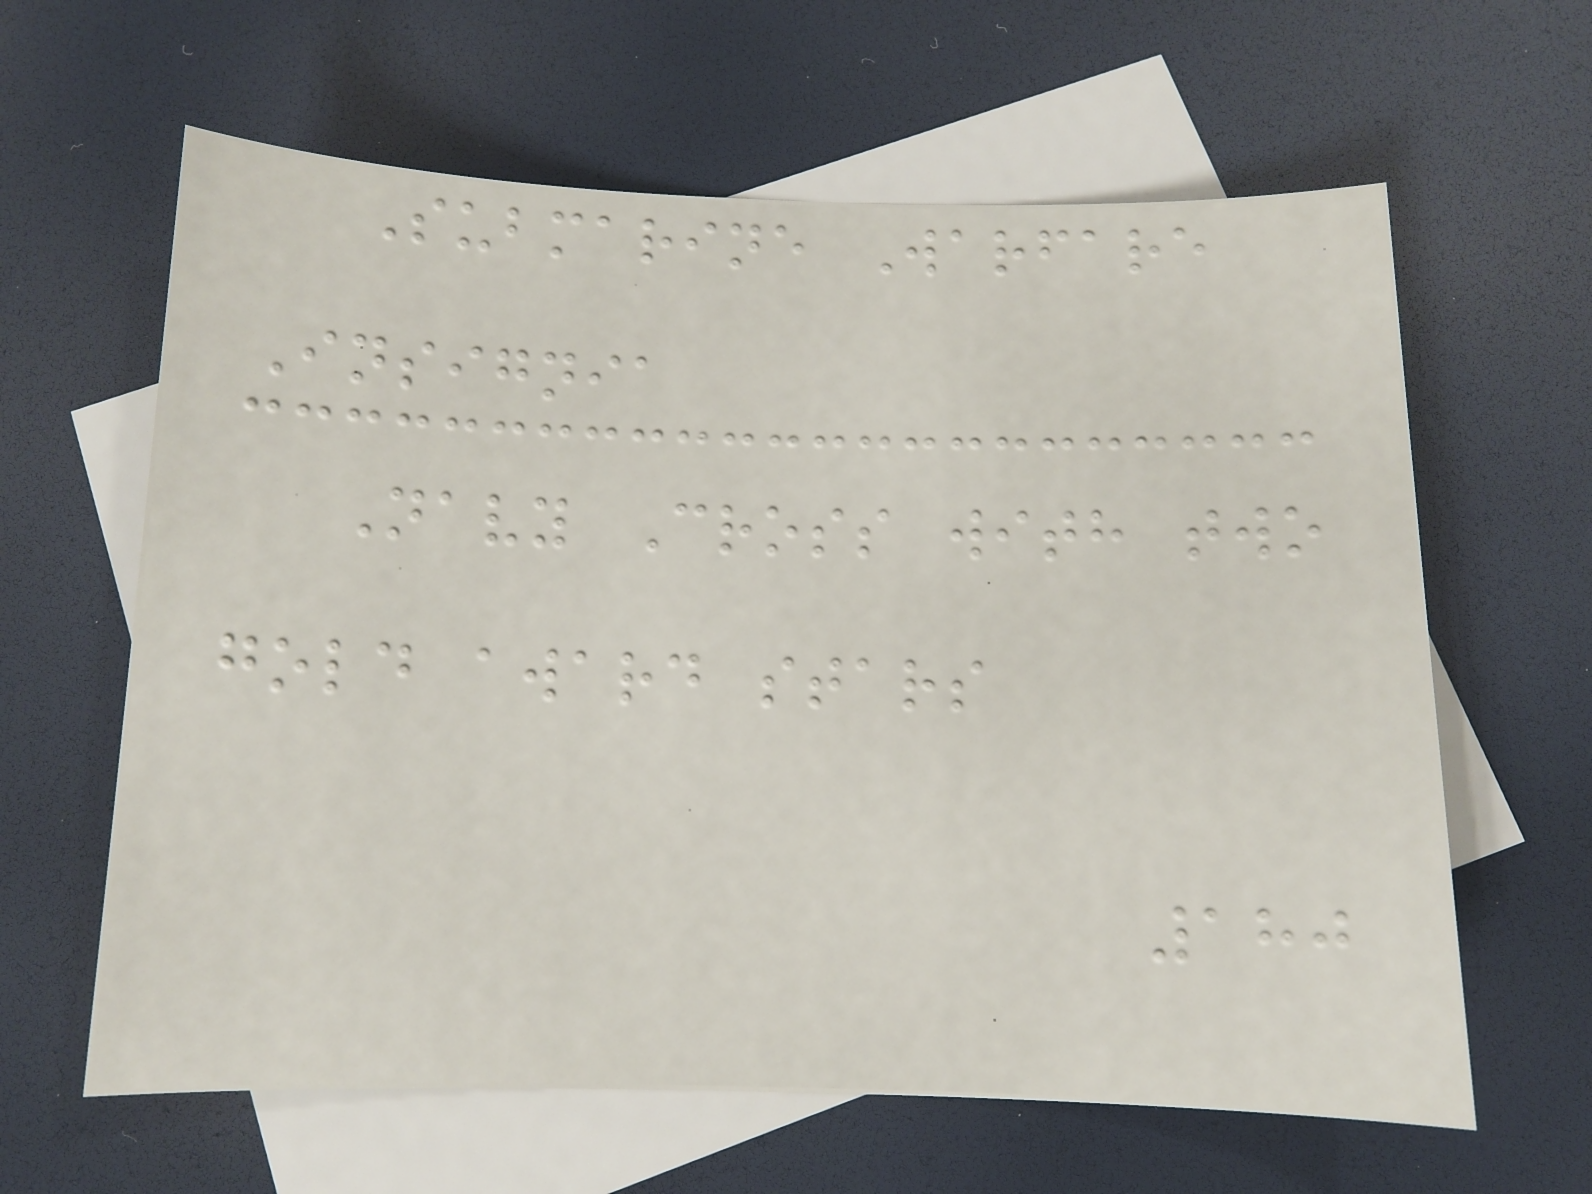Submarine Warfare
Insignia
Navy Cross with two
gold award stars
180
